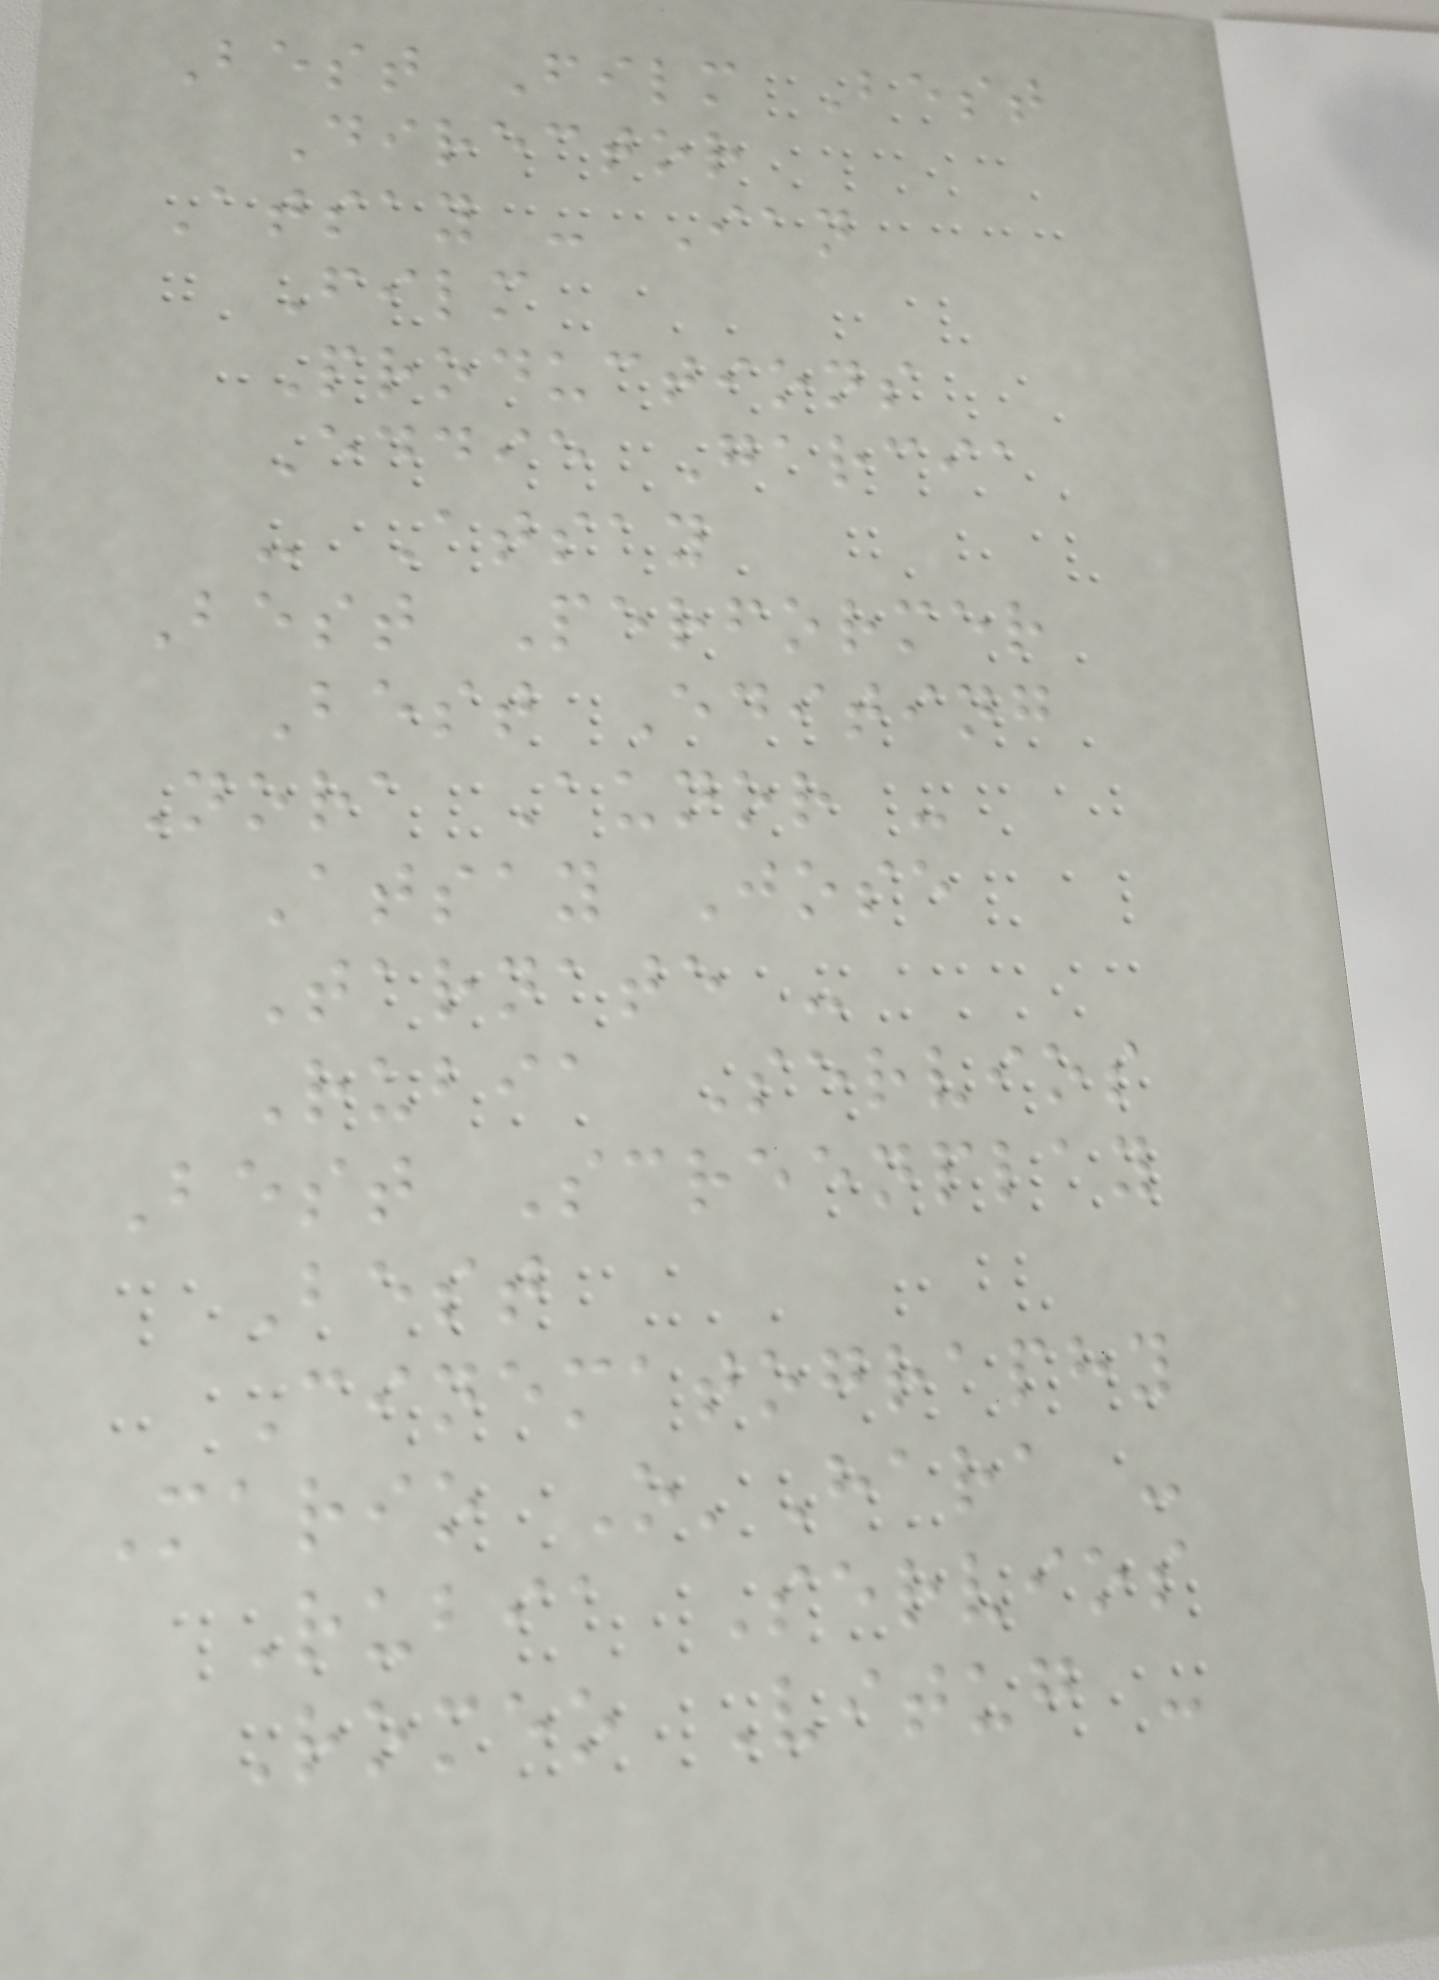Best Film Best
Director
Atsay - Ian
Film
Productions
Eddie Garcia
- Atsay
Best Performer
Best Editing
Nora Aunor -
Atsay Jose
Tarnate -
Rubia Servios
Best Screenplay
Best
Cinematography
Mario O'Hara -
Rubia Servios
Romeo Vitug -
